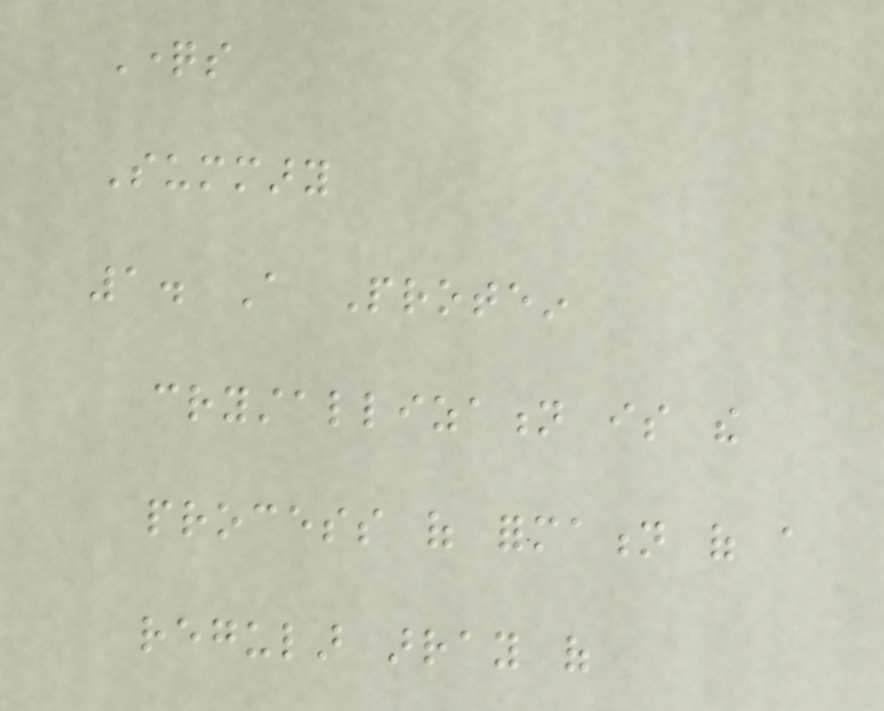Questions
Summary
1. A Protein
crystallization is the
process of formation of a
regular array of
